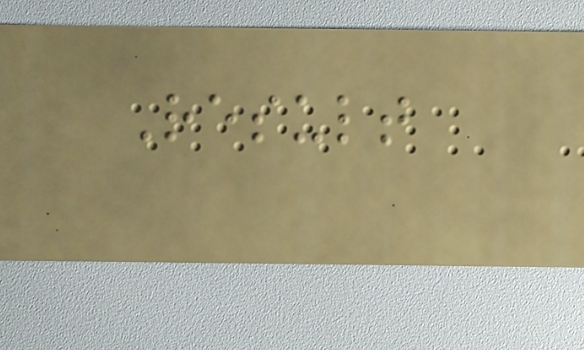Result
